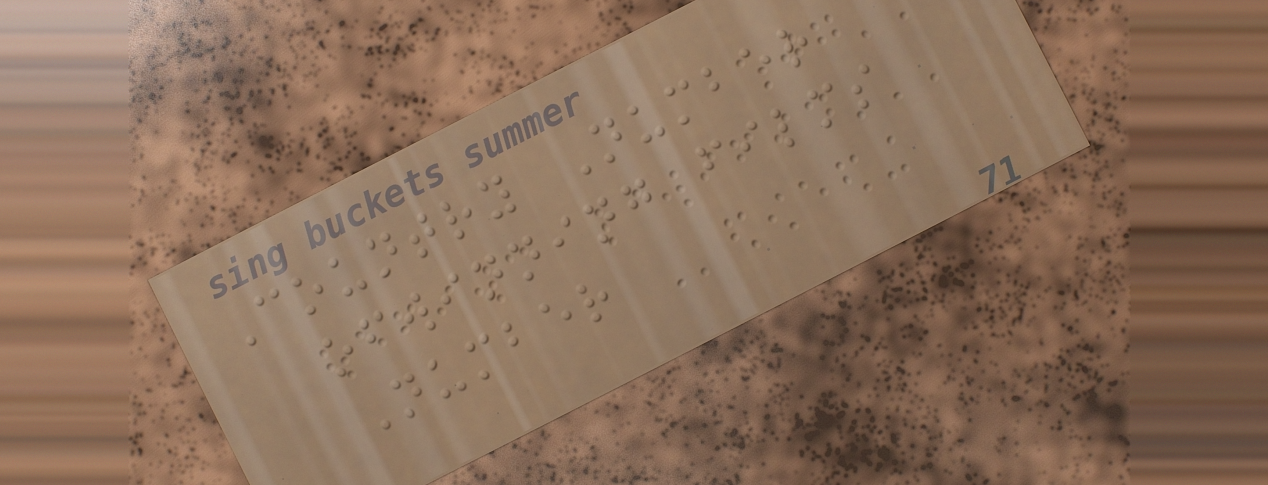Country Number
ofwinning films
Number
